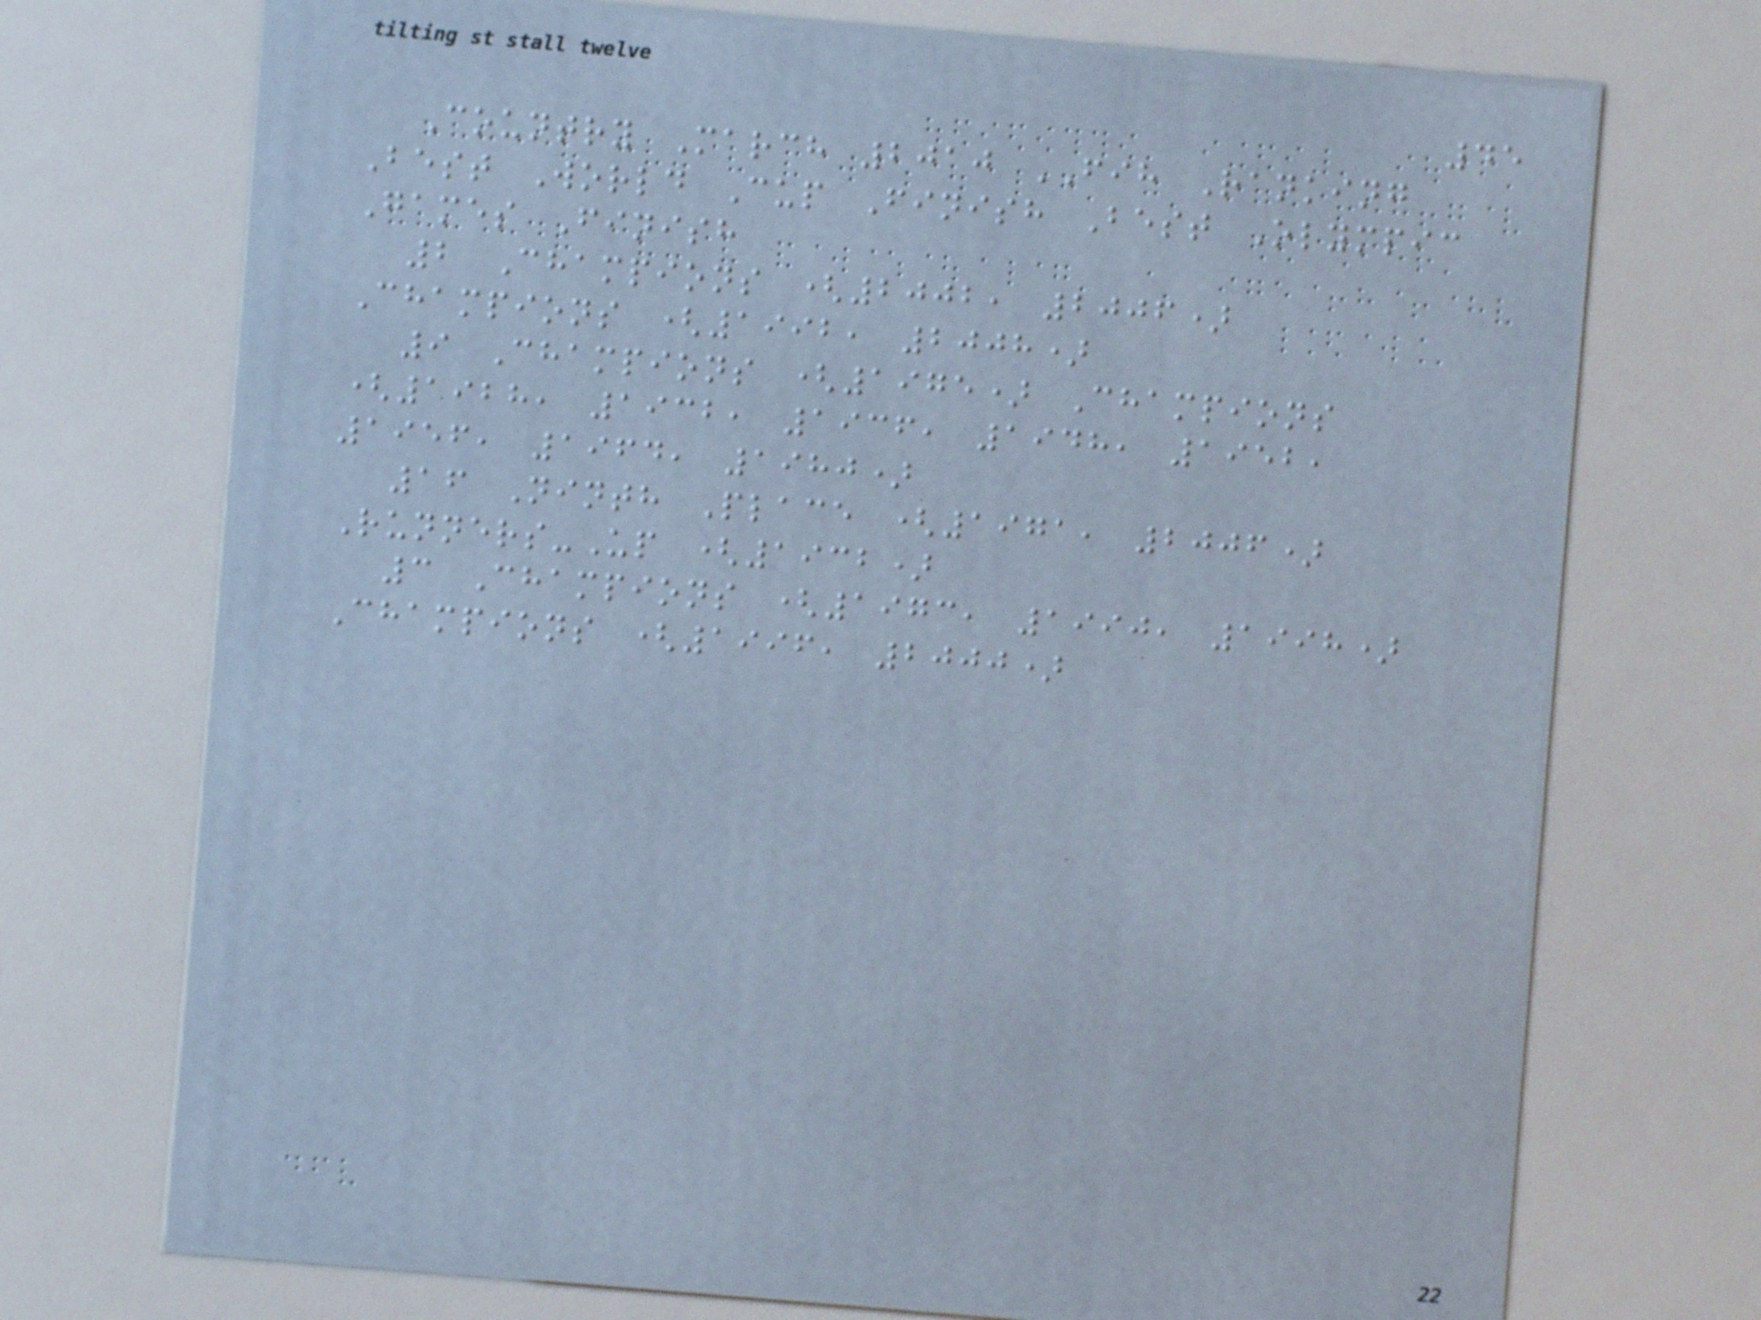45
Country March 2010 FIH Ranking
Best World Cup Finish Best Olympic
Games Finish
2 Champions (2002, 2006)
Champions (1992, 2008)
9 Champions (1975) Champions
(1928, 1932, 1936, 1948, 1952,
1956, 1964, 1980)
16 Ninth Place (1971, 2006)
Runners-Up (1932)
3 Champions (1973, 1990, 1998)
Champions (1996, 2000)
